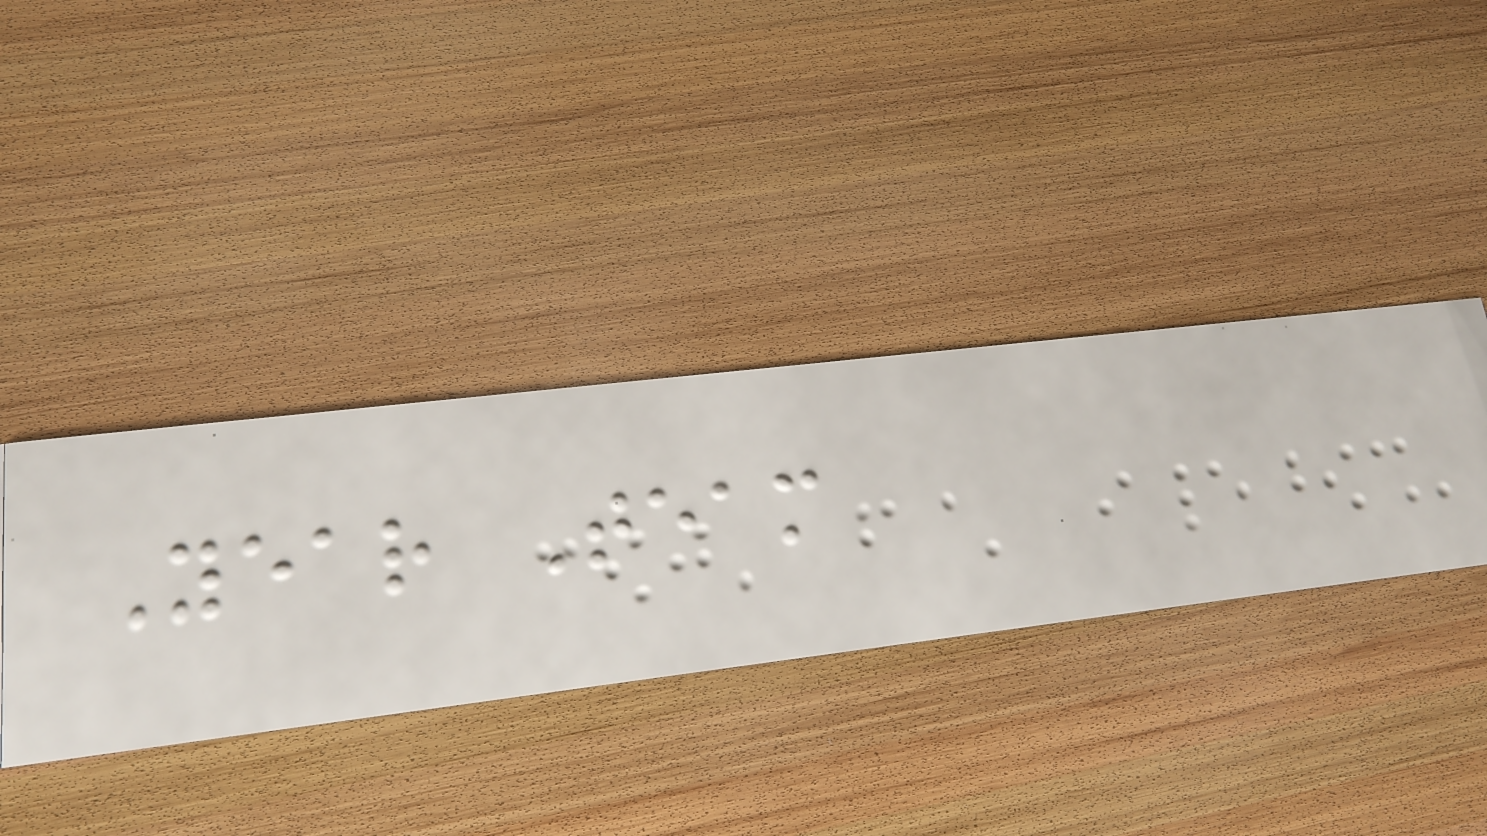Year Team
